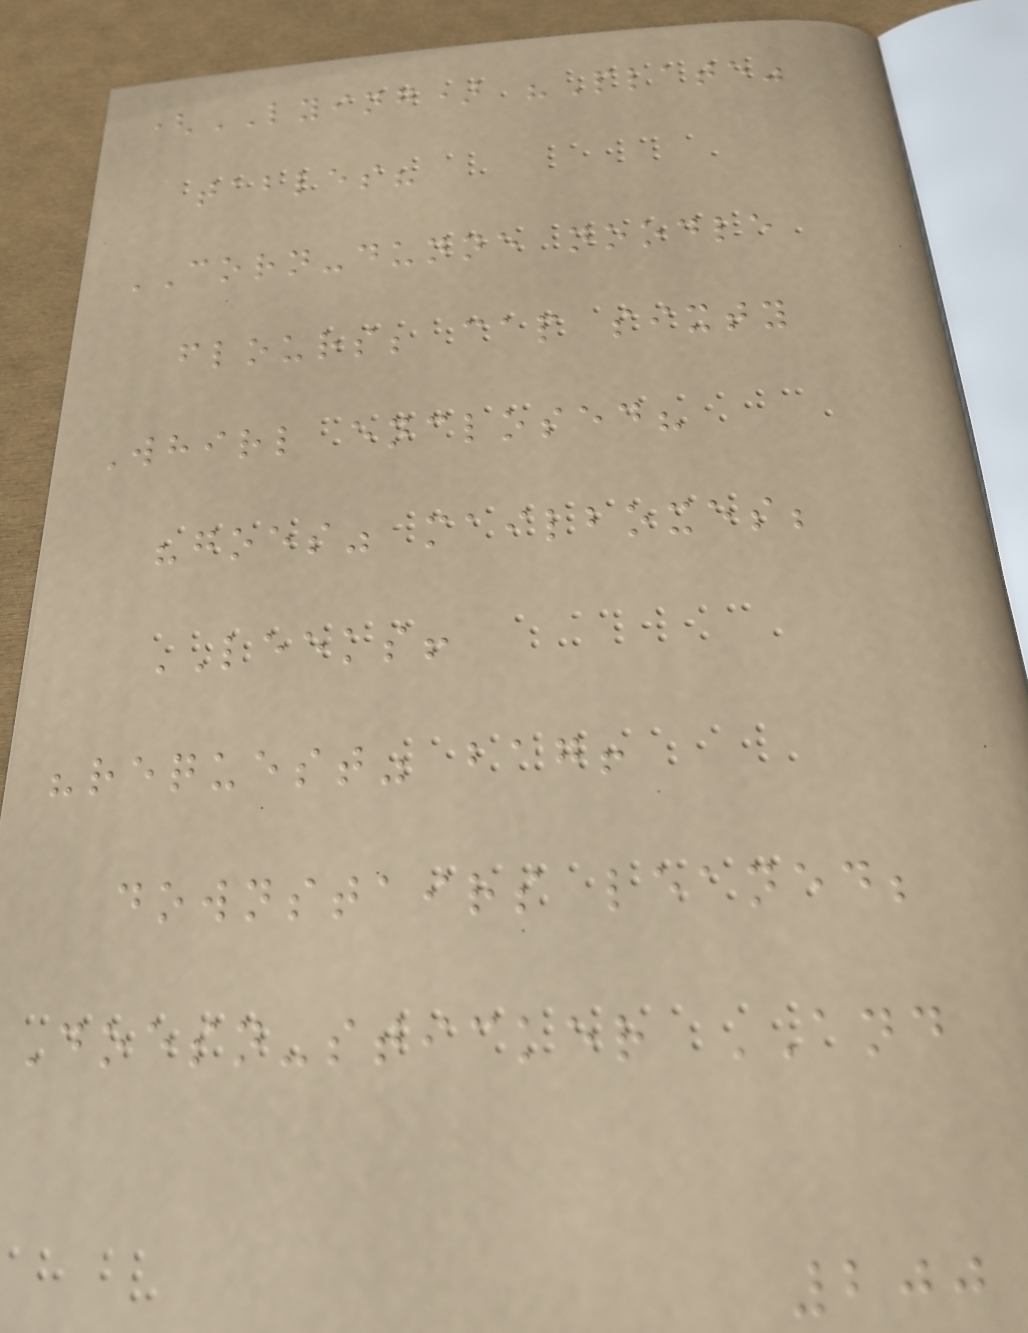(LYING) "Plate"
tables?
CORN-dunne noodle
flours; cap sixty
Whirl enclosed?
"goes" mailboxes;
LEEKS!
"request" bag!
downstairs leaned;
Doesn-sticker AND
200
